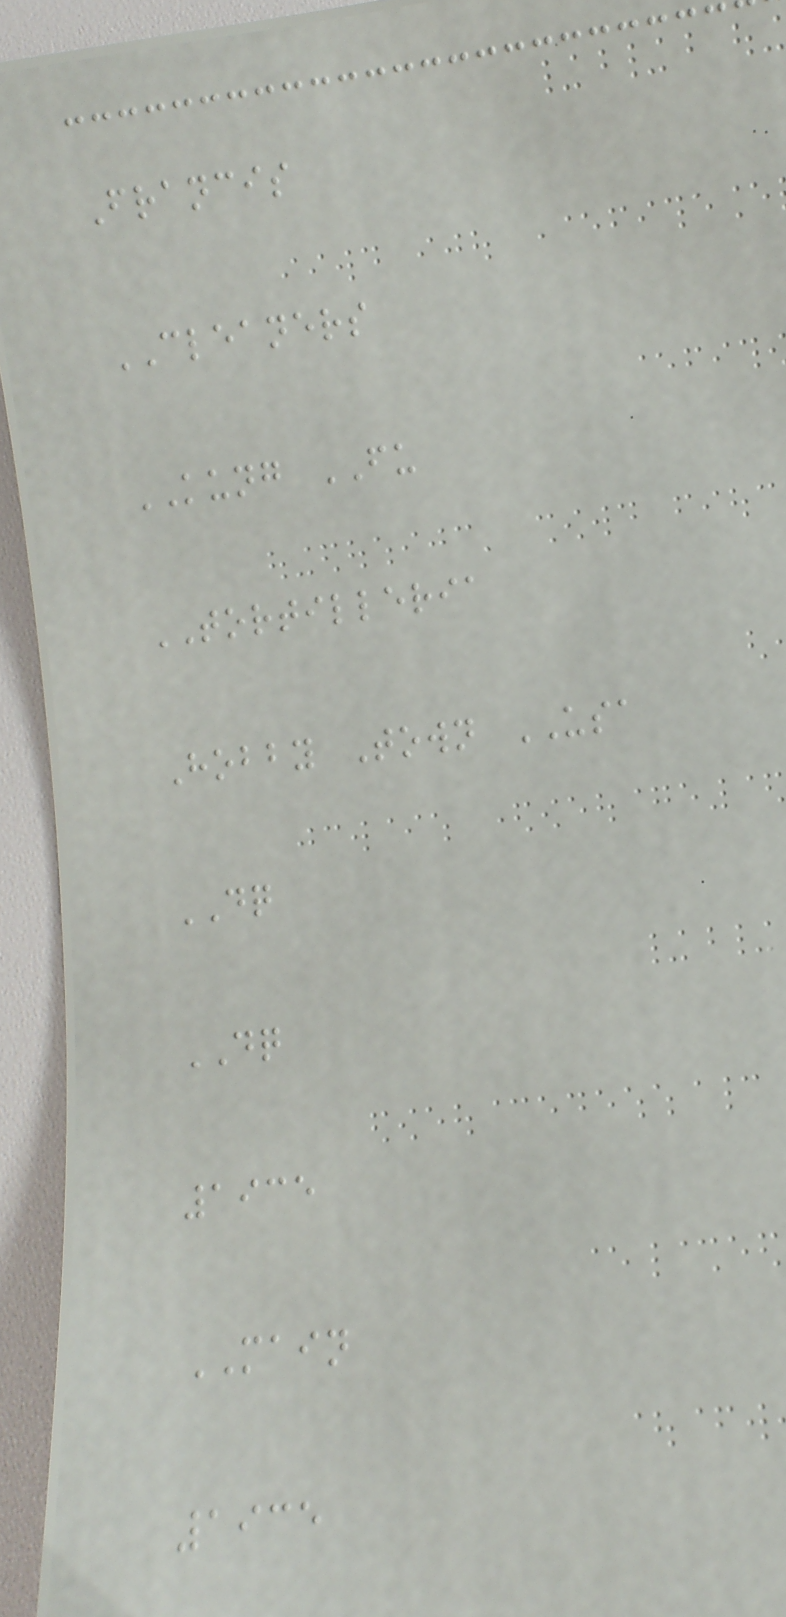Francis
CLEANERS
KUNG FU
TORTILLERIA
Hobby Town USA
DQ
DQ
1935
MAIN
1935
